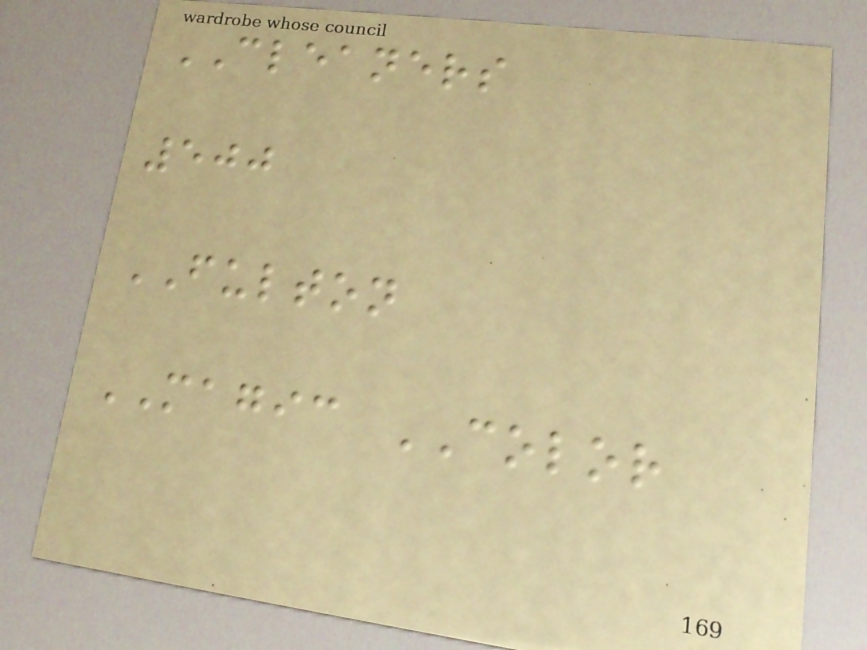CLEANERS
500
FULTON
MAGIC COLOR
